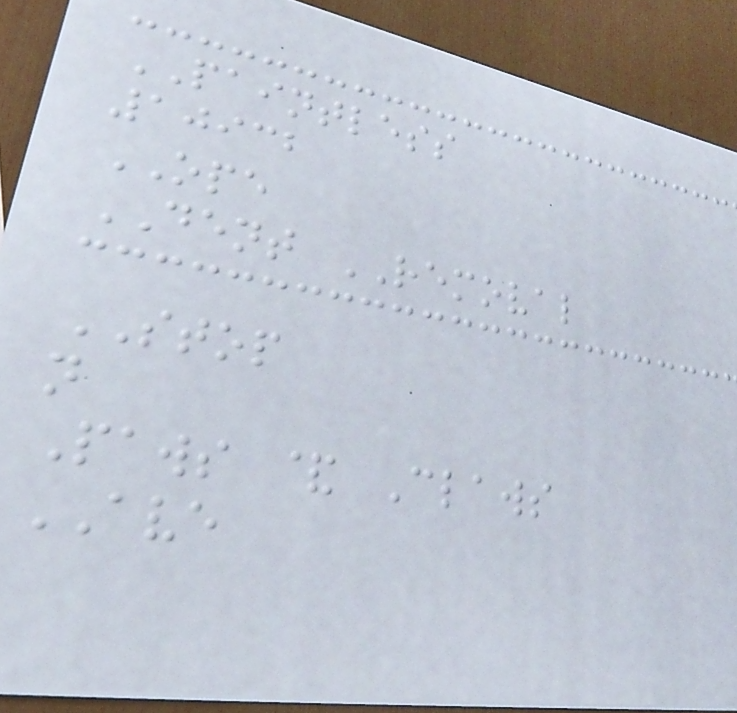PAINTLESS
10932
OPE
DENT REMOVAL
STOP
n
Paws & Claws
AVE
